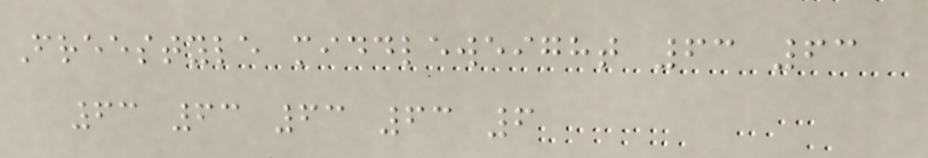Freestyle middleweight 63 63
63 63 63 63 6
